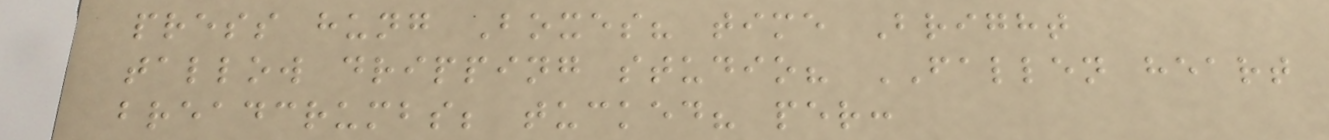press hung Boxes? time Bright
tallow dripping studio? FALLEN heart
breadcrumbs; tucked? per:
